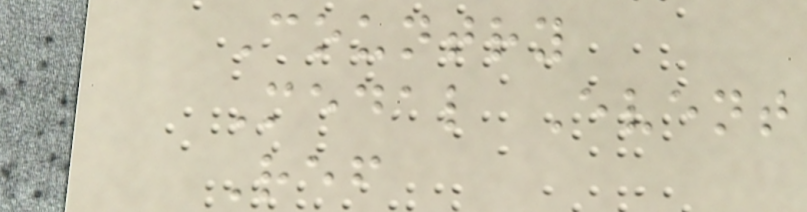Country
Medal Event
Ref
